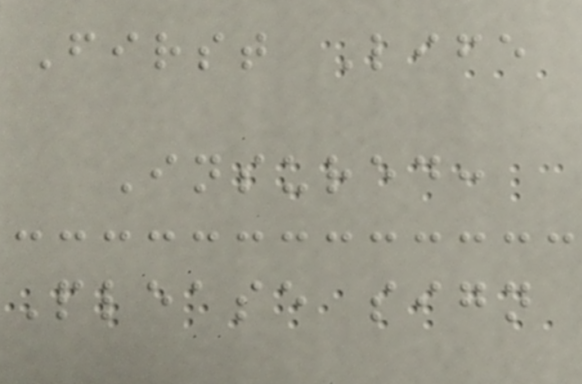First Life
Insured:
Please sign
